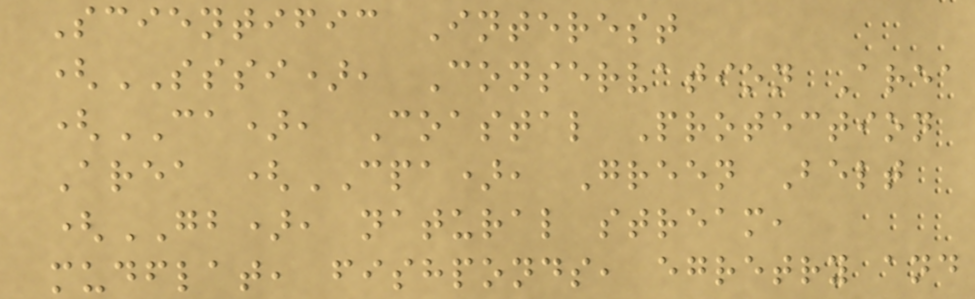Scientific Interest
(SSSI), Conservation Area
(CA), Coastal Protection
Area (CPA), Green Belt
(GB), natural stream,
mudflat, fishponds, egretry and
